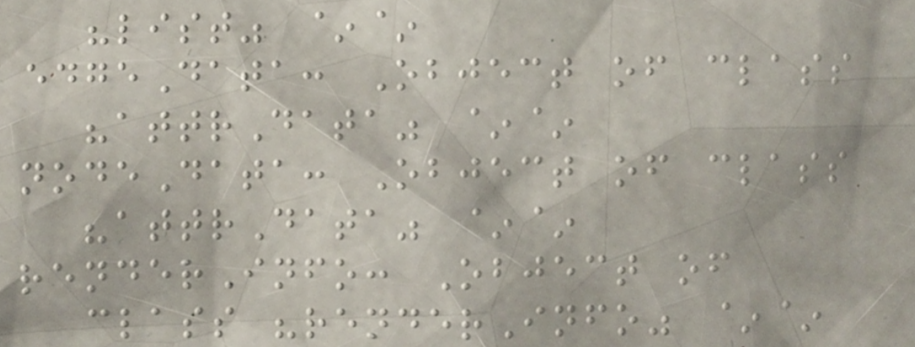"list" ~~
edgeData: Object of class
"attrData" ~~
nodeData: Object of class
"attrData" ~~
renderInfo: Object of
class "renderInfo" ~~
